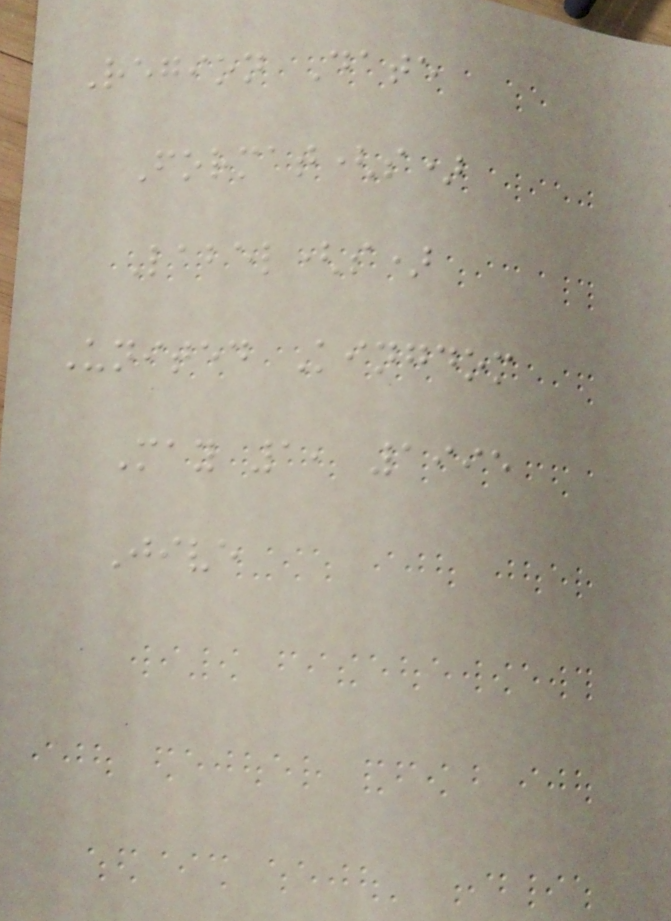Region Date
Format(s)
Label(s)
United Kingdom
May 1, 1995
Jive
